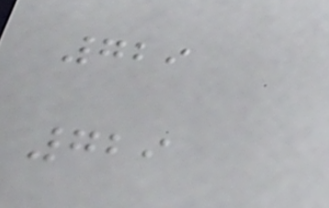729
729
